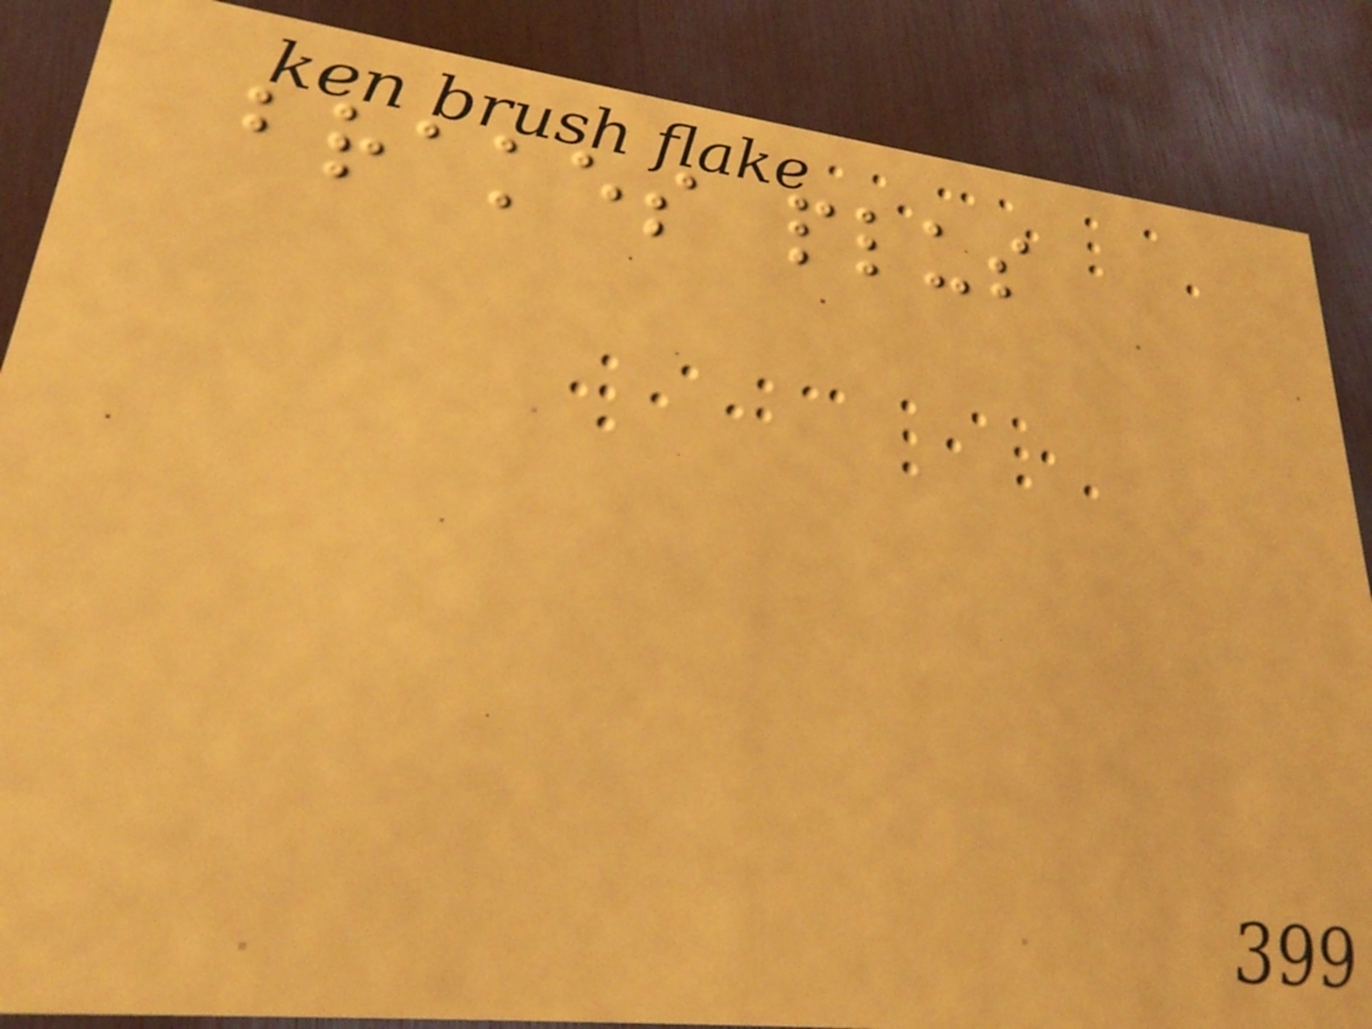brakes plus
